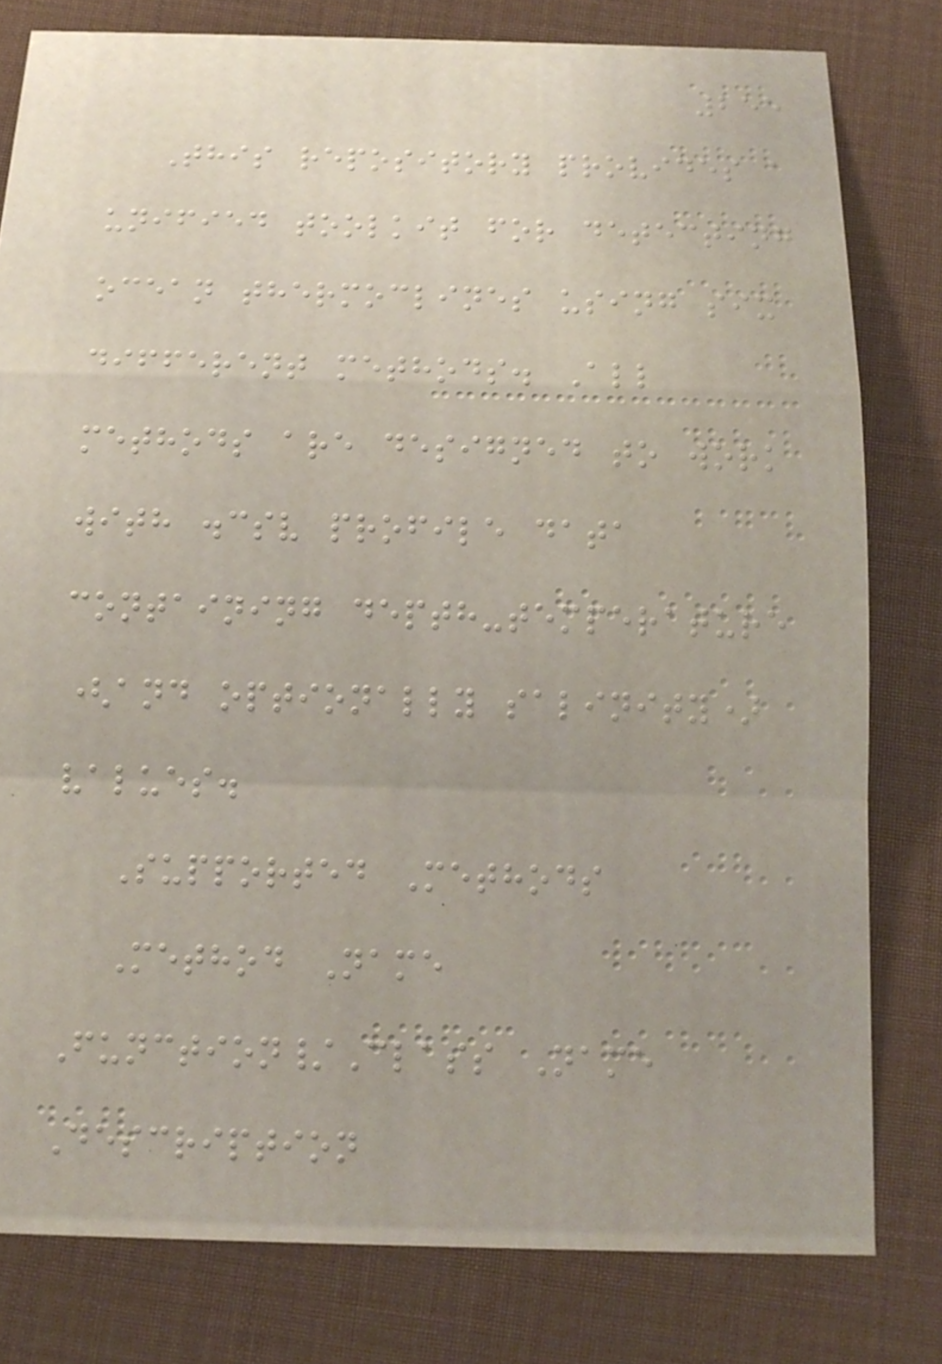255
This repository provides a
unified toolkit for detecting
ocean thermoclines using six
different methods. All
methods are designed to work
with .csv profile data
containing depth-temperature
(and optionally salinity)
values.
Supported Methods
Method Name
Function/Class Name
Description
